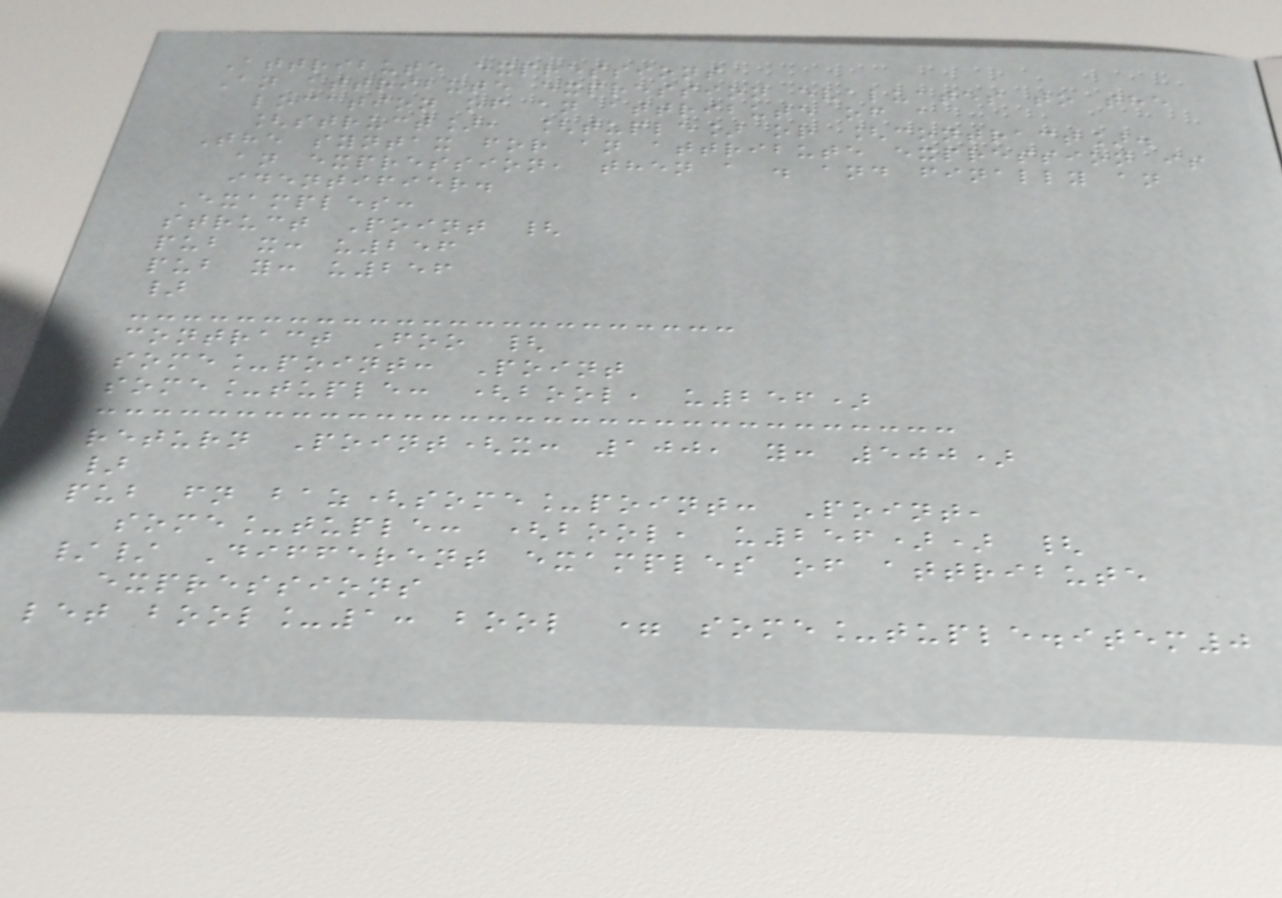Attribute expressions
An attribute expression evaluates to the
location of an attribute of a
[struct], [tuple] or [contract].
The syntax for an attribute expression is
an expression, then a . and finally an
identifier.
Examples:
struct Point {
pub x: u256
pub y: u256
}
contract Foo {
some_point: Point
some_tuple: (bool, u256)
return Point(x: 100, y: 500)
}
pub fn baz(some_point: Point,
some_tuple: (bool, u256)) {
// Different examples of attribute
expressions
let bool_1: bool = some_tuple.item0
